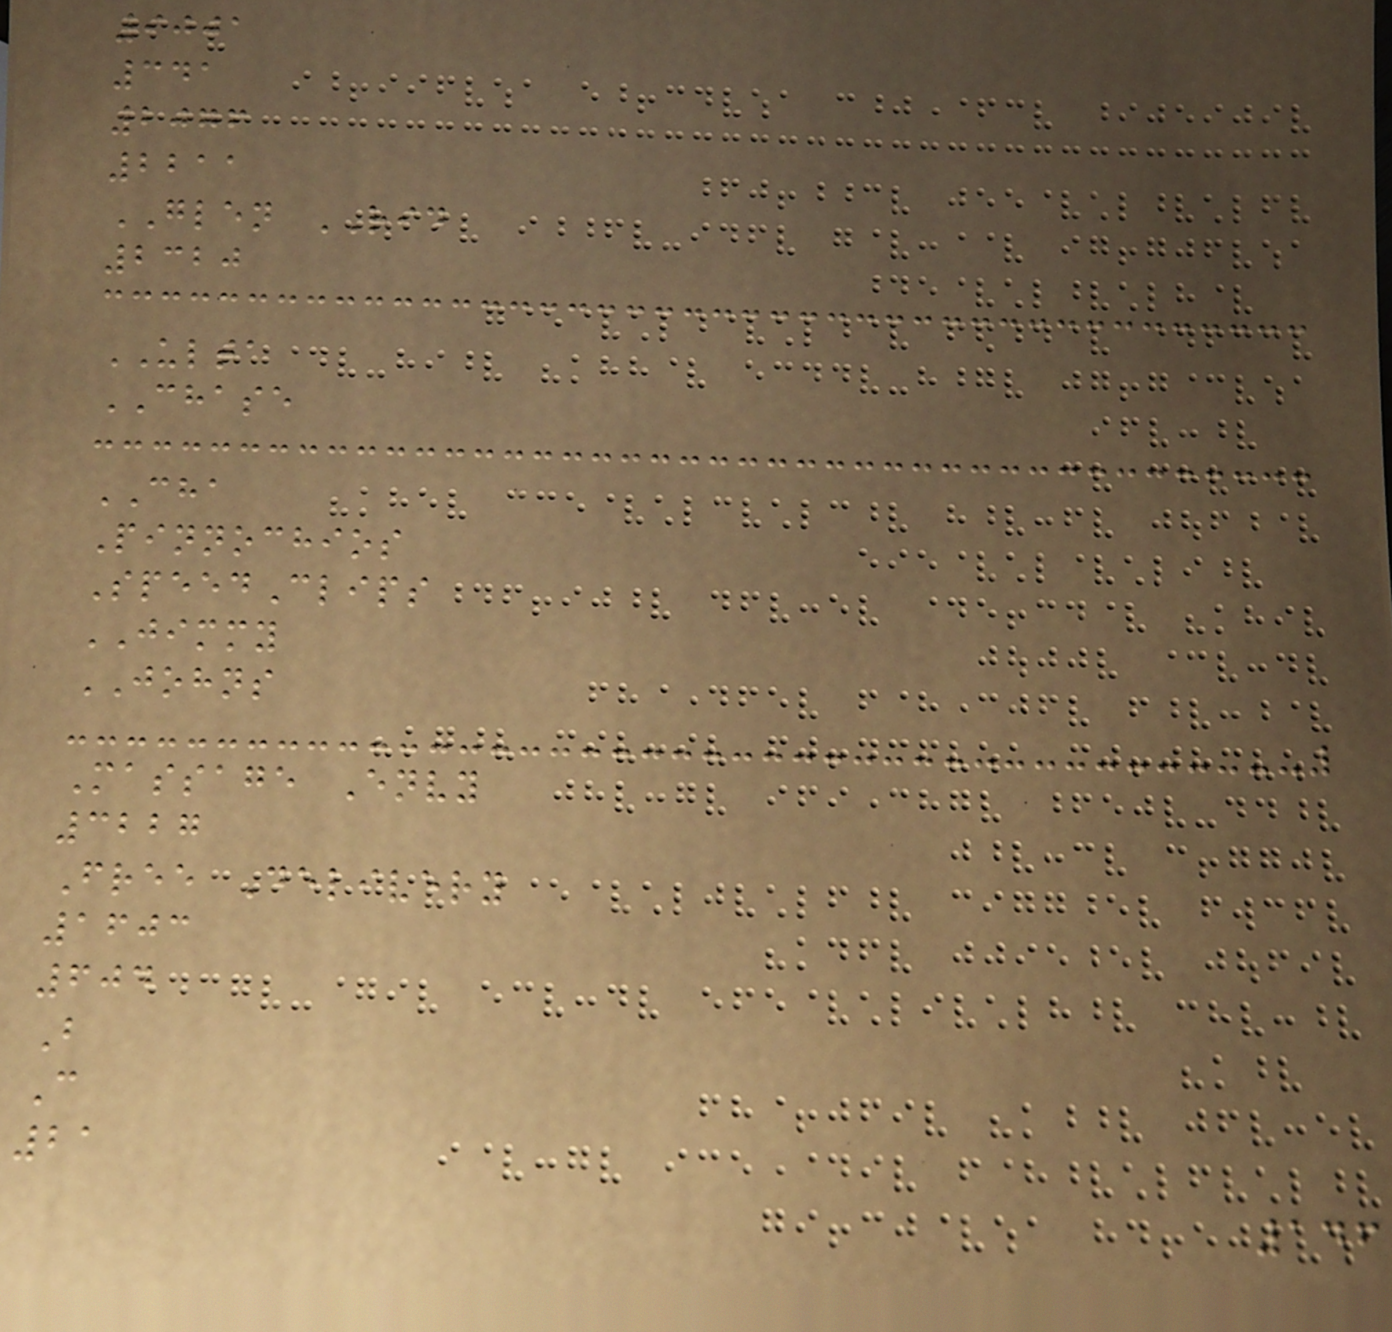9001
341
2076
2211
GLEN RID
2320
ULTA
CHASE
CHA
Pinnochios
SpeedClips
JIMMY
JOHNS
Massage Envy
3227
Free Delivery
1603
604
B
C
21
146
